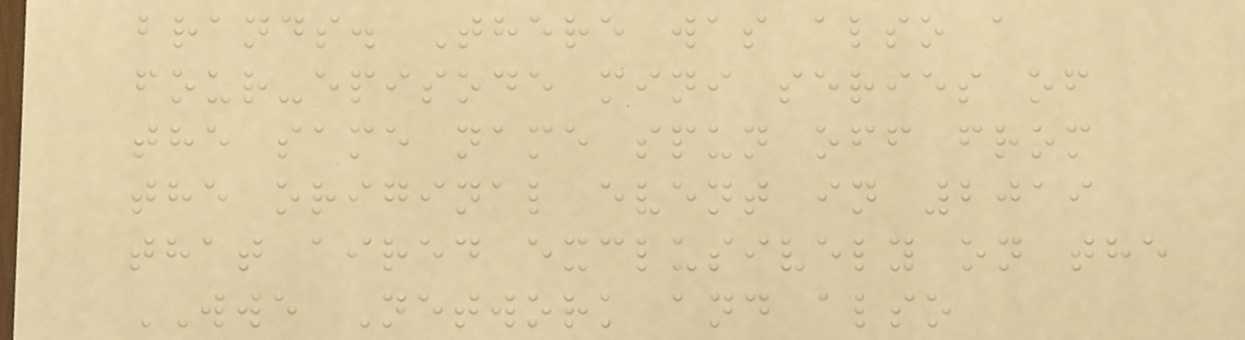brands. There was also a
four-episode mini series of
the same name spun off from
the original event in 2019
that aired exclusively on the
WWE Network and also
